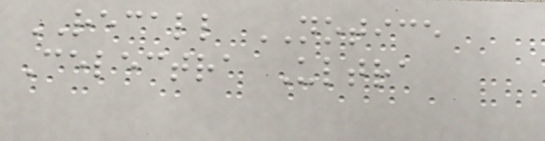RECALL NOTICE
Celectra Ultra
